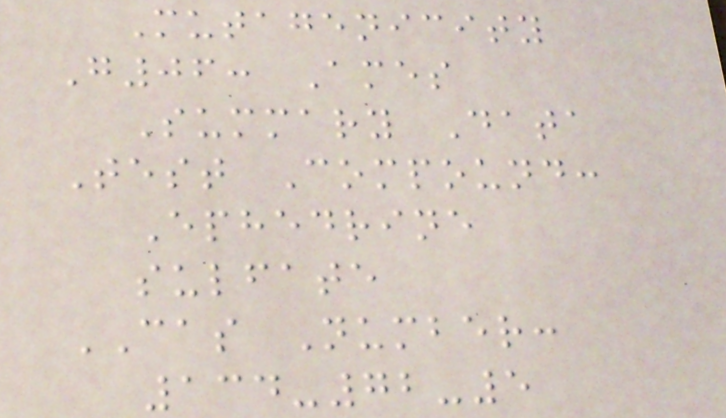Mutagenicity
G06: Ames
Summary Data
Test Compound:
Ephedrine
sulfate
CAS Number:
134-72-5
